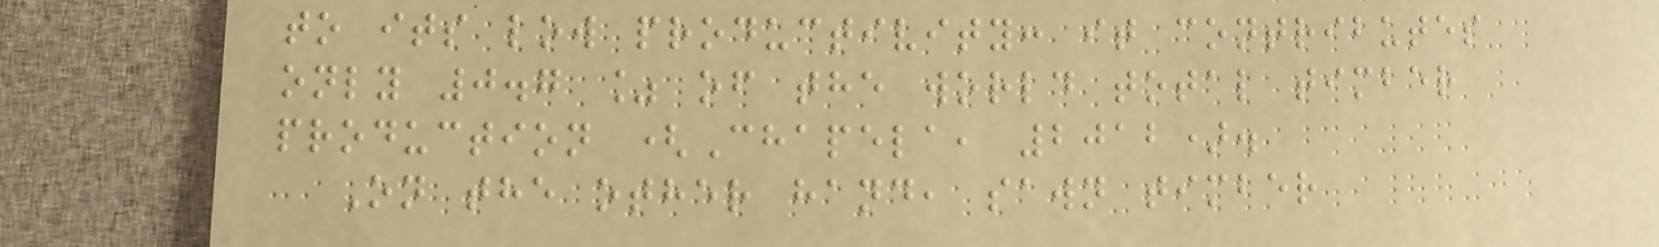to its low productivity: it contributes
only 0.7 % of the world total timber
production (Chapela, 2012).
On the other hand, sawn timber
